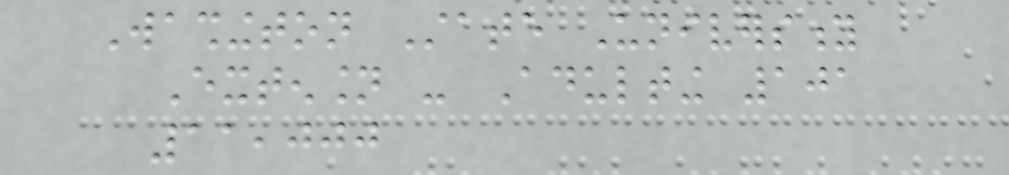Washington State University
Extension - Adulting 101
11,000
